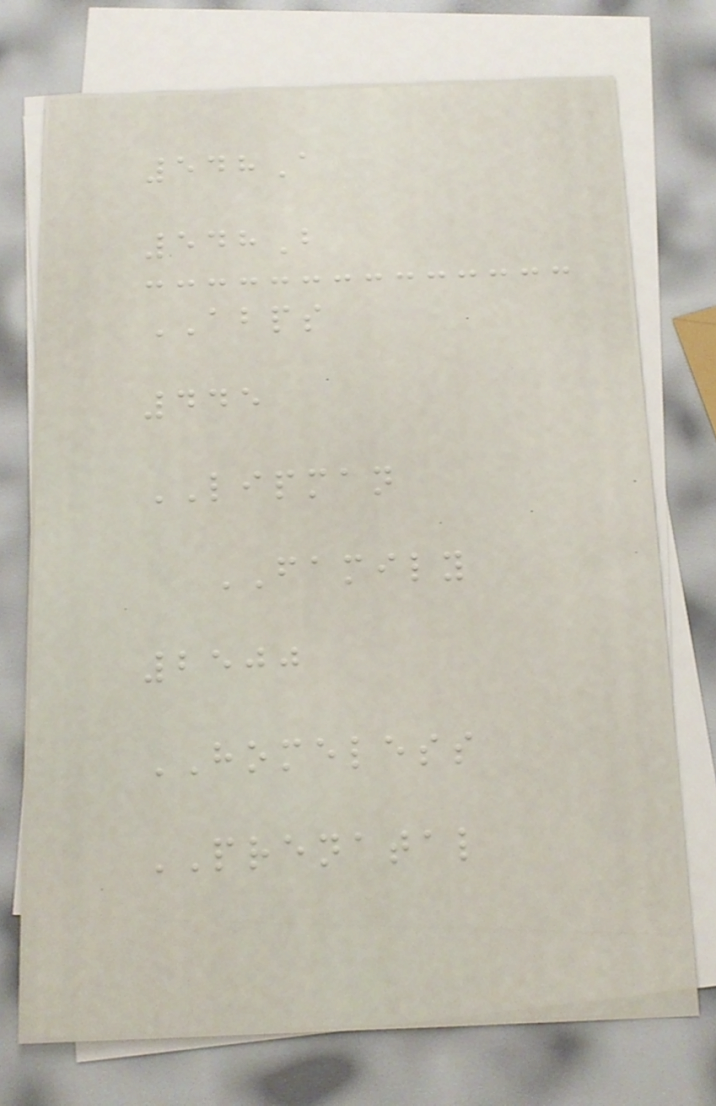548A
548B
ABPS
445
LIPMAN
FAMILY
2500
HOMELESS
PRENATAL
